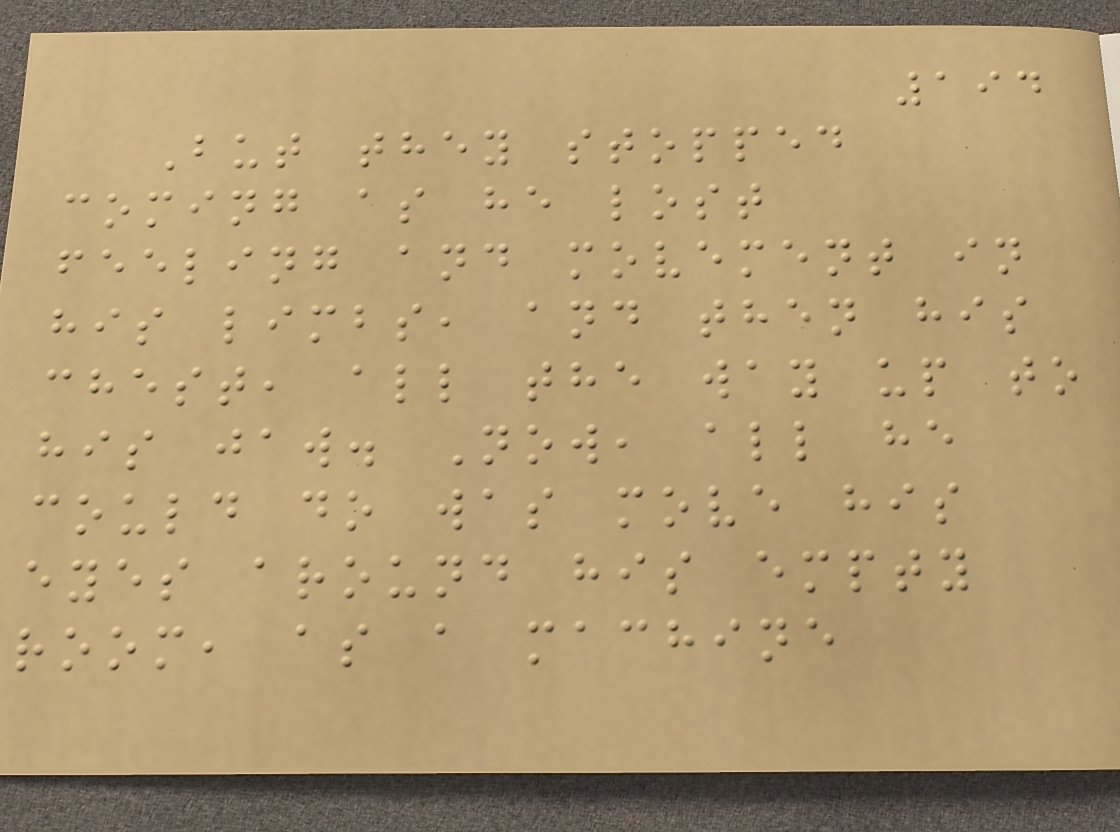194
But they stopped
coming as he lost
feeling and movement in
his limbs, and then his
chest, all the way up to
his jaw. Now, all he
could do was move his
eyes around his empty
room, as a machine
